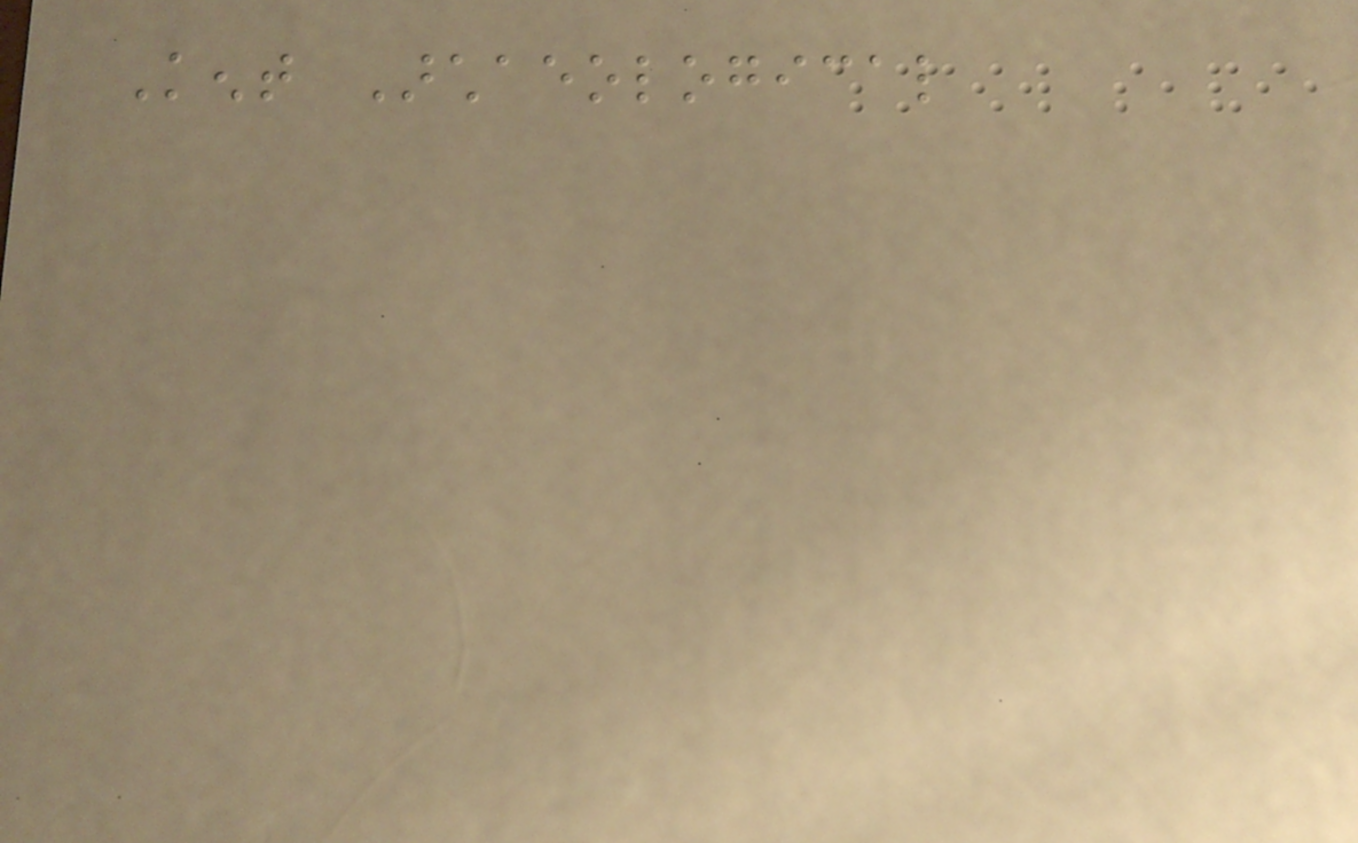Kent Archaeological
